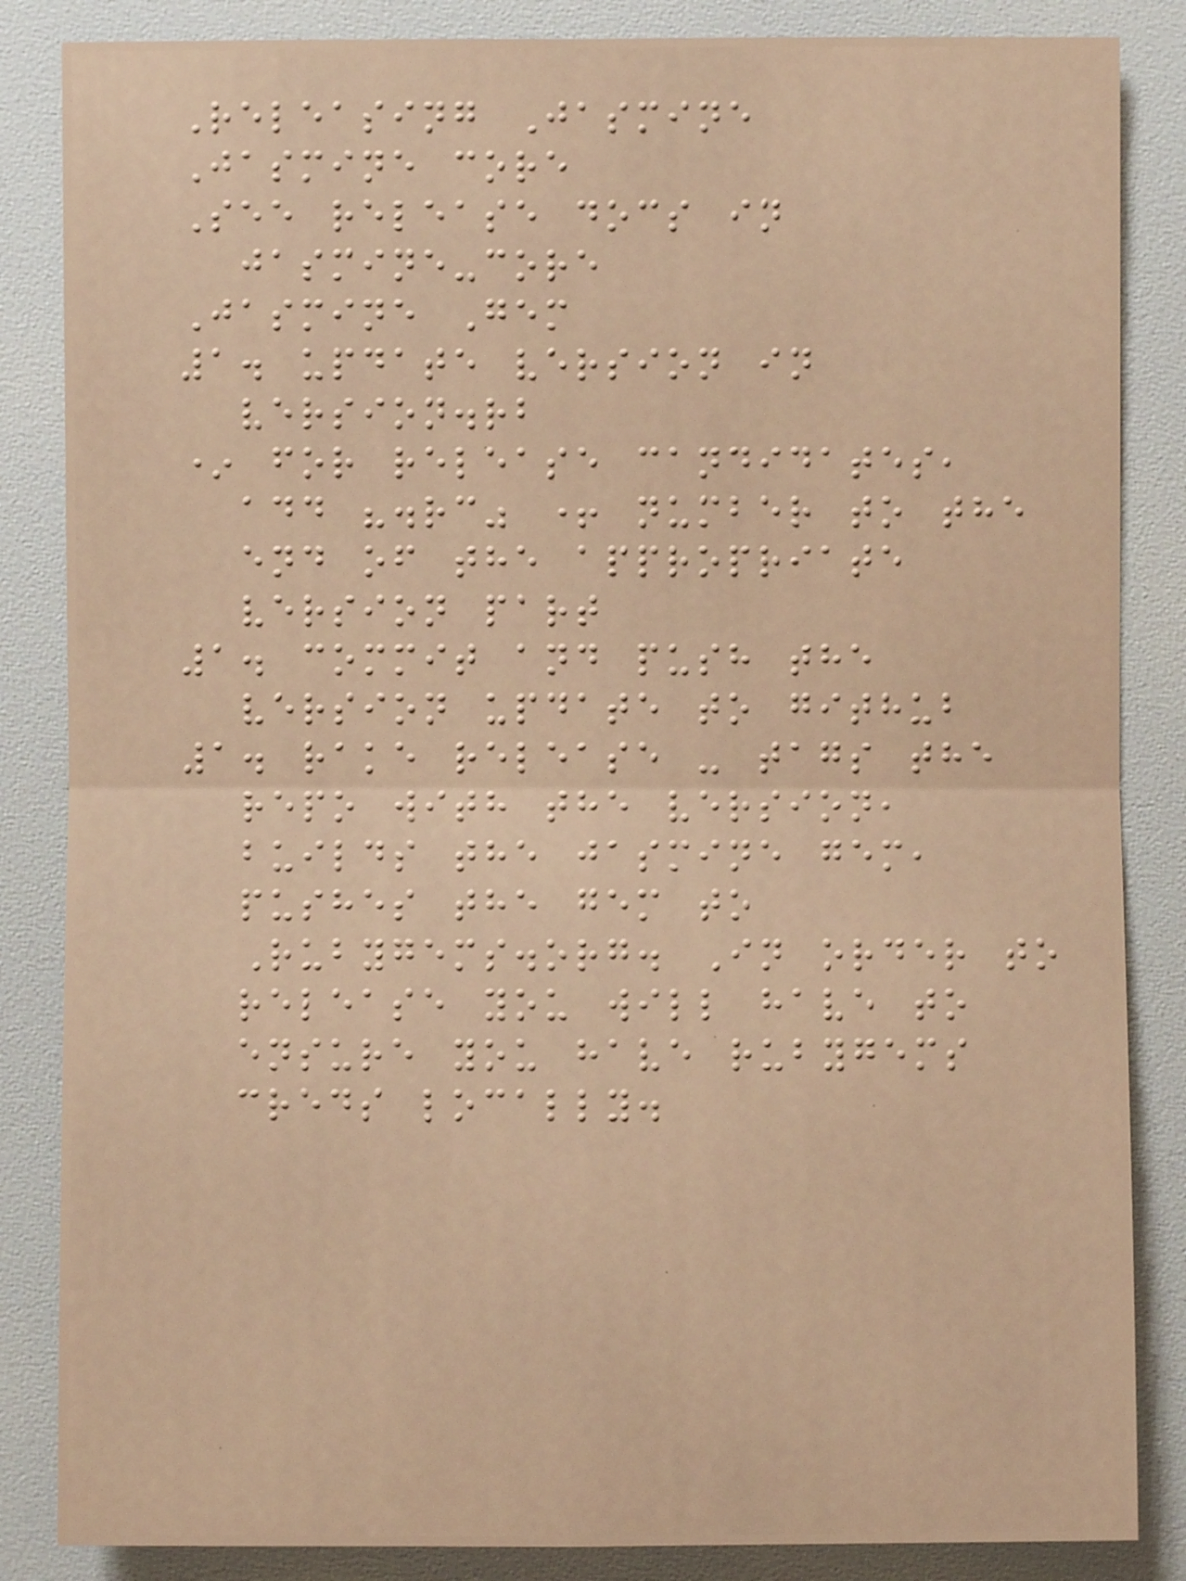Releasing Jasmine
Jasmine core
See release docs in
jasmine-core
Jasmine Gem
1. update version in
version.rb
* for release candidates,
add ".rc" + number to the
end of the appropriate
version part
1. commit and push the
version update to github
1. rake release - tags the
repo with the version,
builds the jasmine gem,
pushes the gem to
Rubygems.org. In order to
release you will have to
ensure you have rubygems
creds locally.
